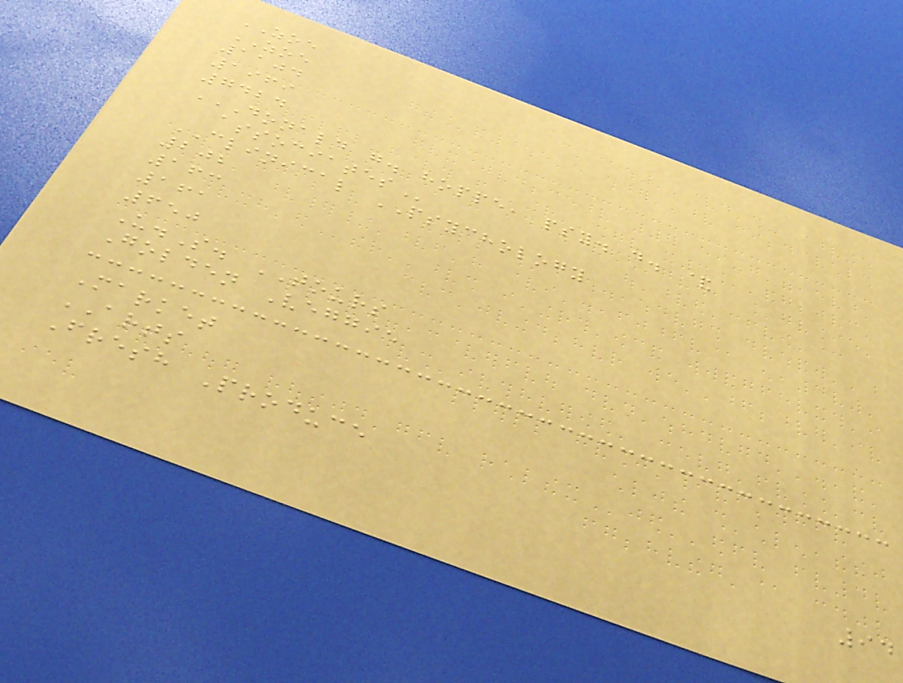ZOE
ZOE
1104
1969
7424
DONALD G. HOPPE, PSY. D. &
ASSOCIATES
CLINICAL PSYCHOLOGY
202
163
161
650
U.S. TOURS
Golden Veggie
Market
ARTS
Fresh Produce
94
